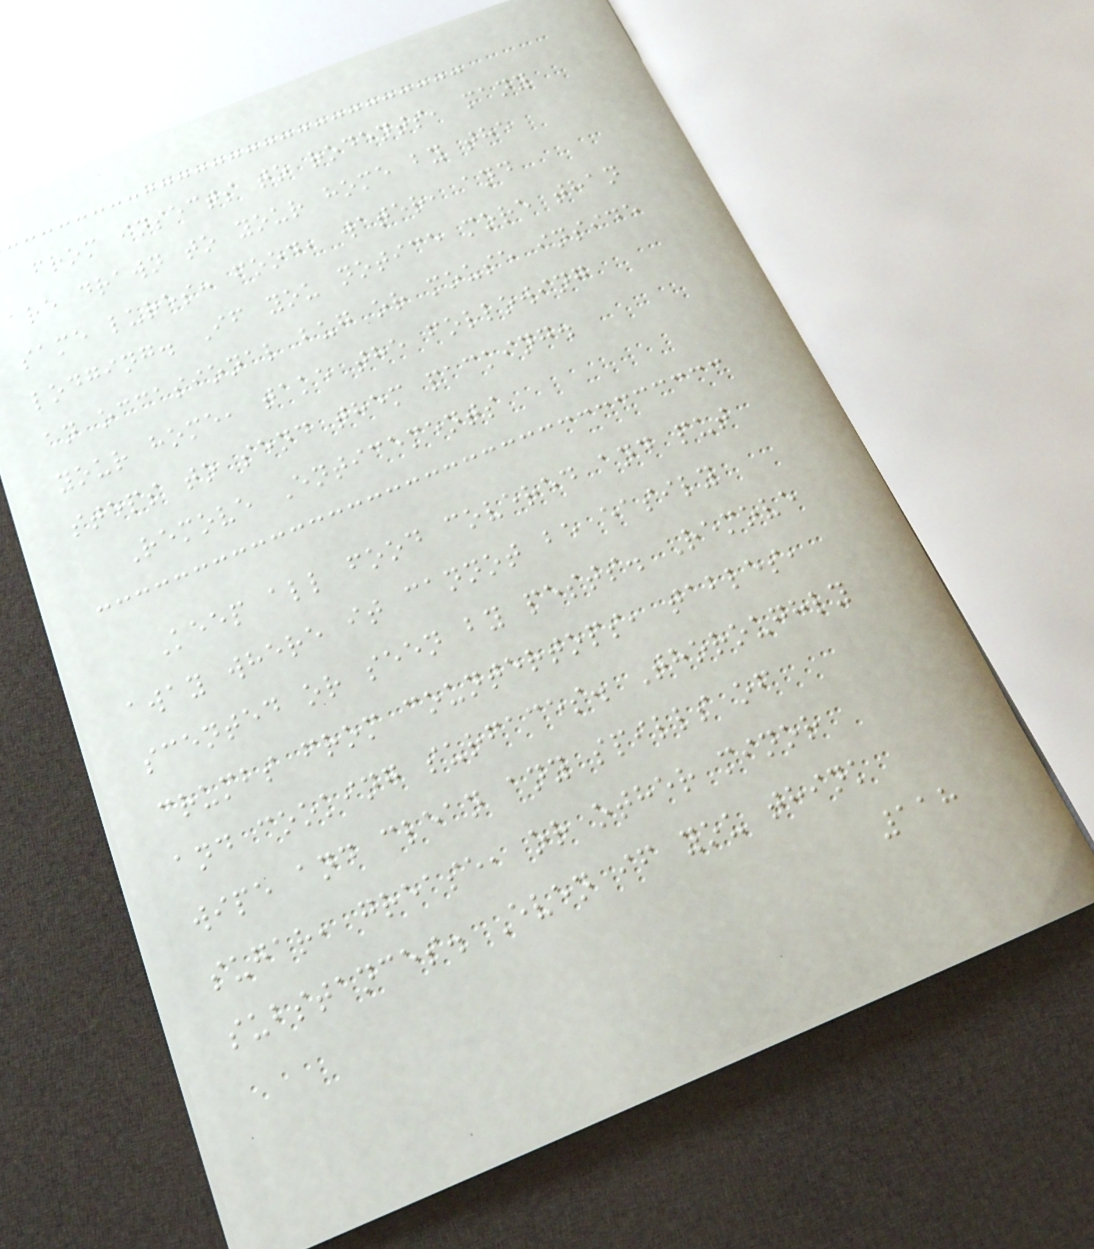from insects to rodents, many
are drawn to your home by the
same lures: food, water, and
lodging. If you notice more than
an occasional bug or mouse inside
your home, take the following
steps to send them packing.
Remove Enticements
Keep all food covered and put
away where it cannot be easily
scented or seen by pests. Remove
crumbs from countertops, tables,
and cooking surfaces. Thoroughly
wipe and clean any spills of
sugar, grease, or other minor
substances. Even if you think
118
